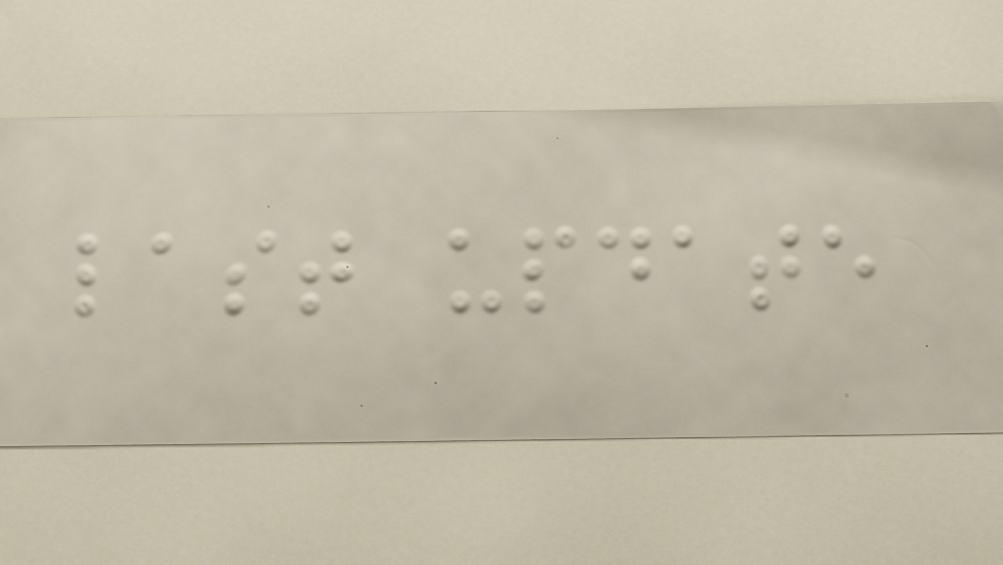last update
